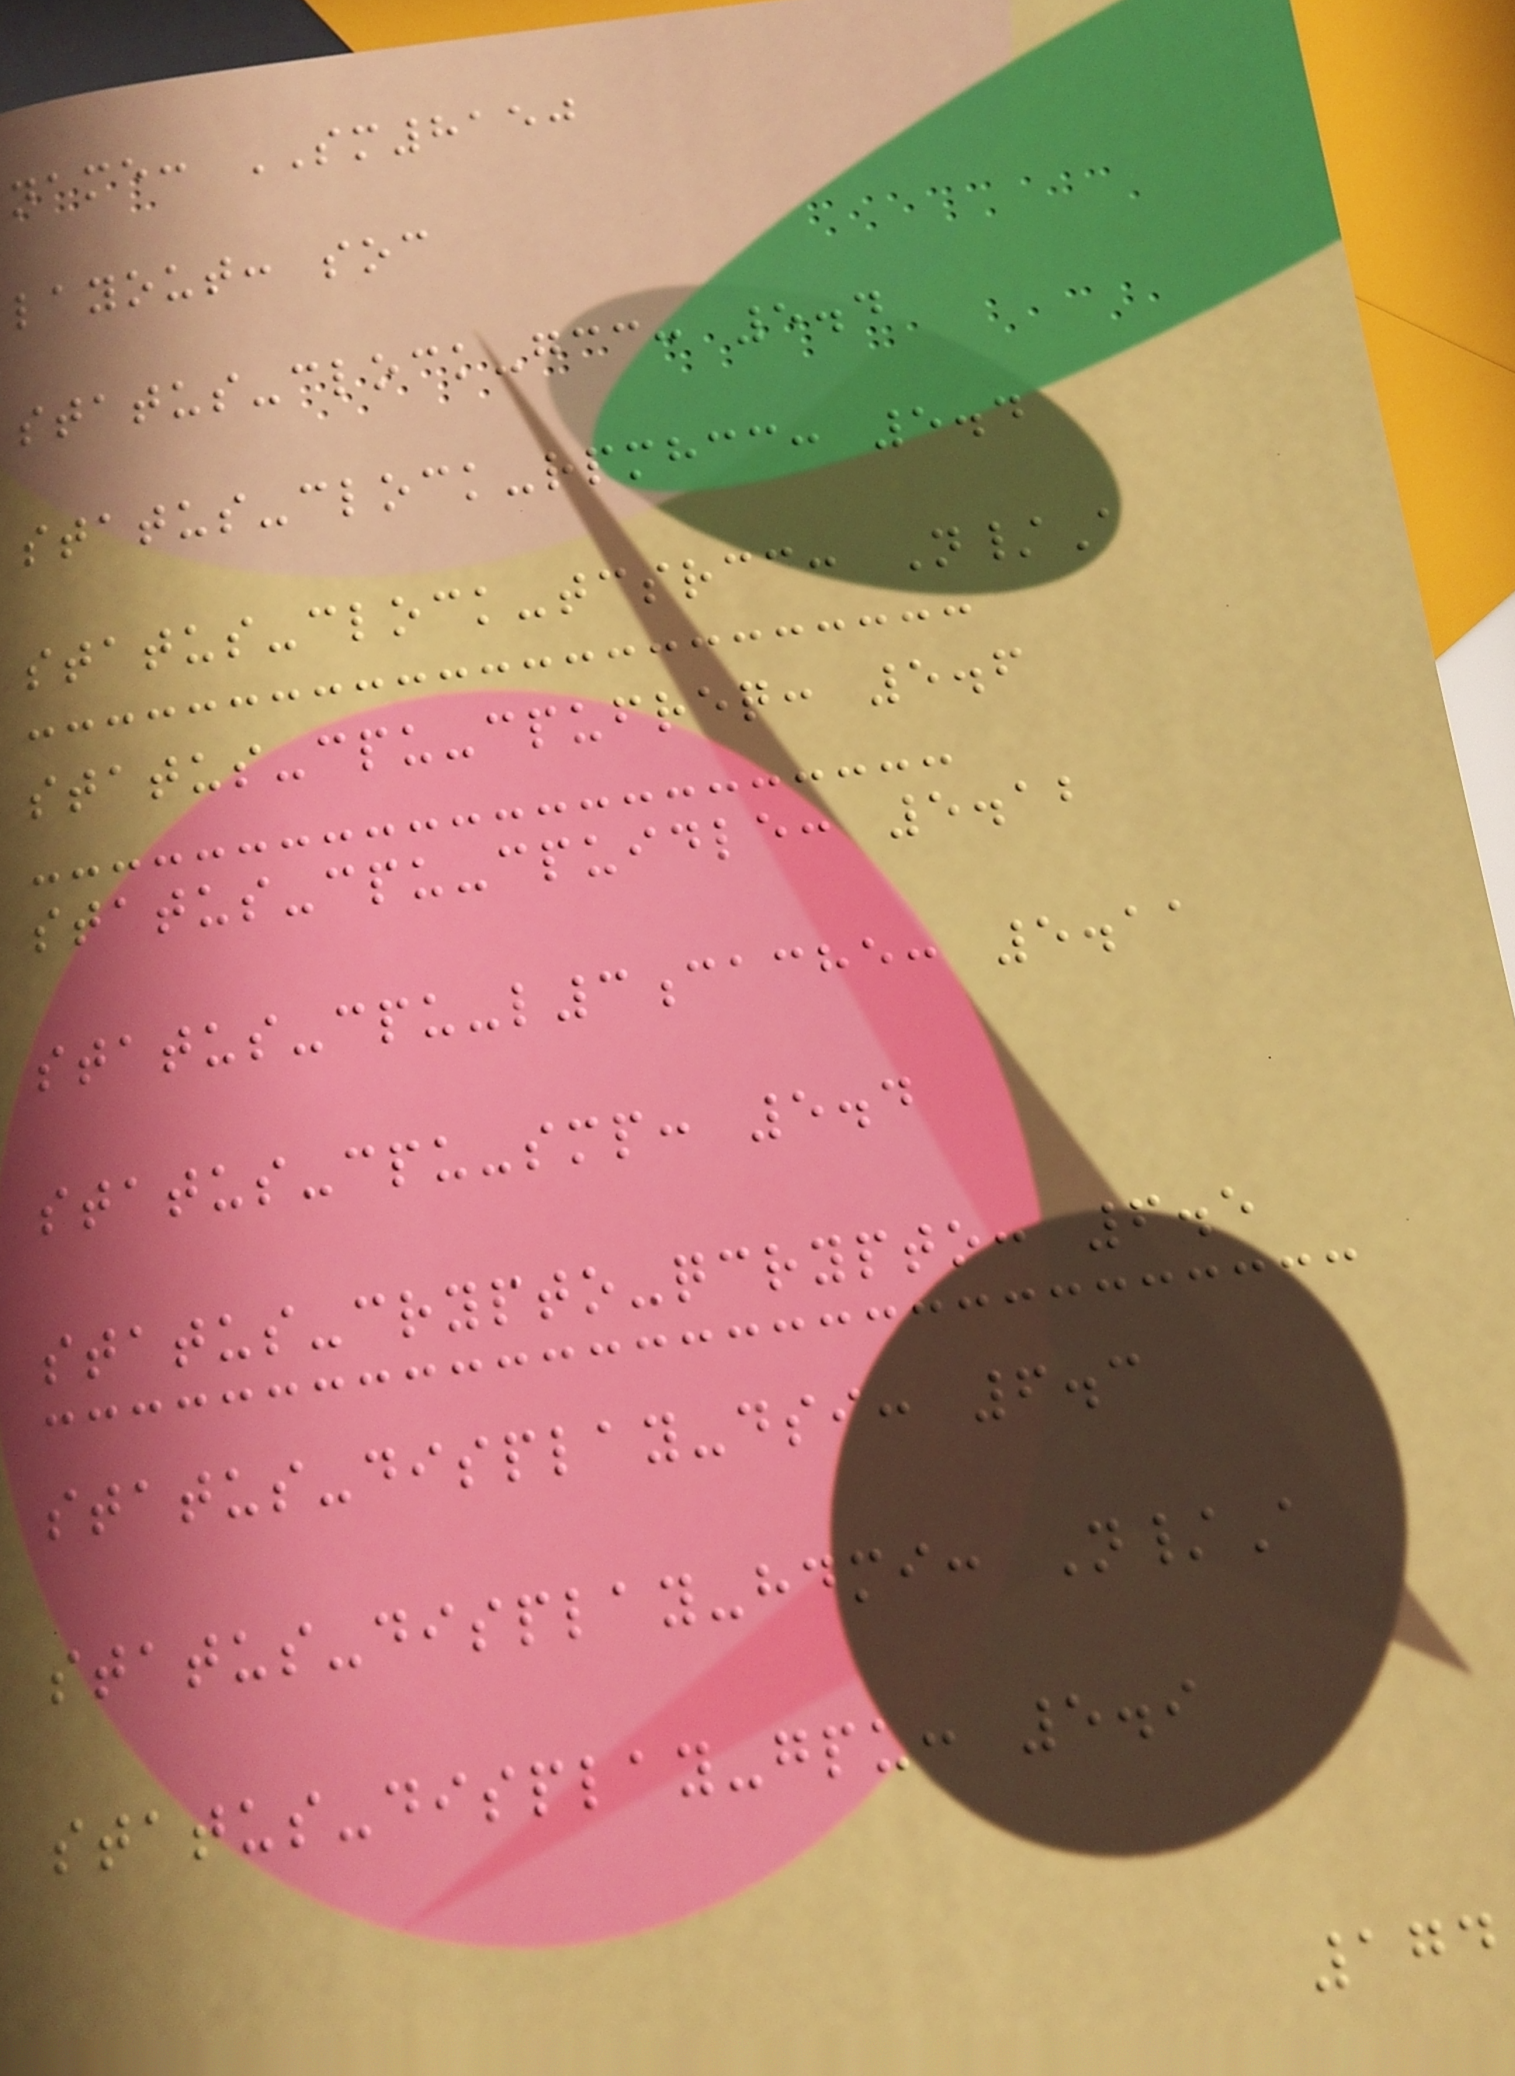name: SM8150
layout: soc
status-clock-gcc: 5.4
status-clock-rpmhcc: 5.4
status-clock-tcsrcc: N/A
status-cpu-cpufreq: 5.6
status-cpu-cpuidle: 5.12
status-cpu-l3cache: 5.11
status-cpu-smp: 5.4
status-crypto-qcrypto: 6.5
status-display-dsi: 6.3
status-display-hdmi: N/A
status-display-gpu: 5.9
174
